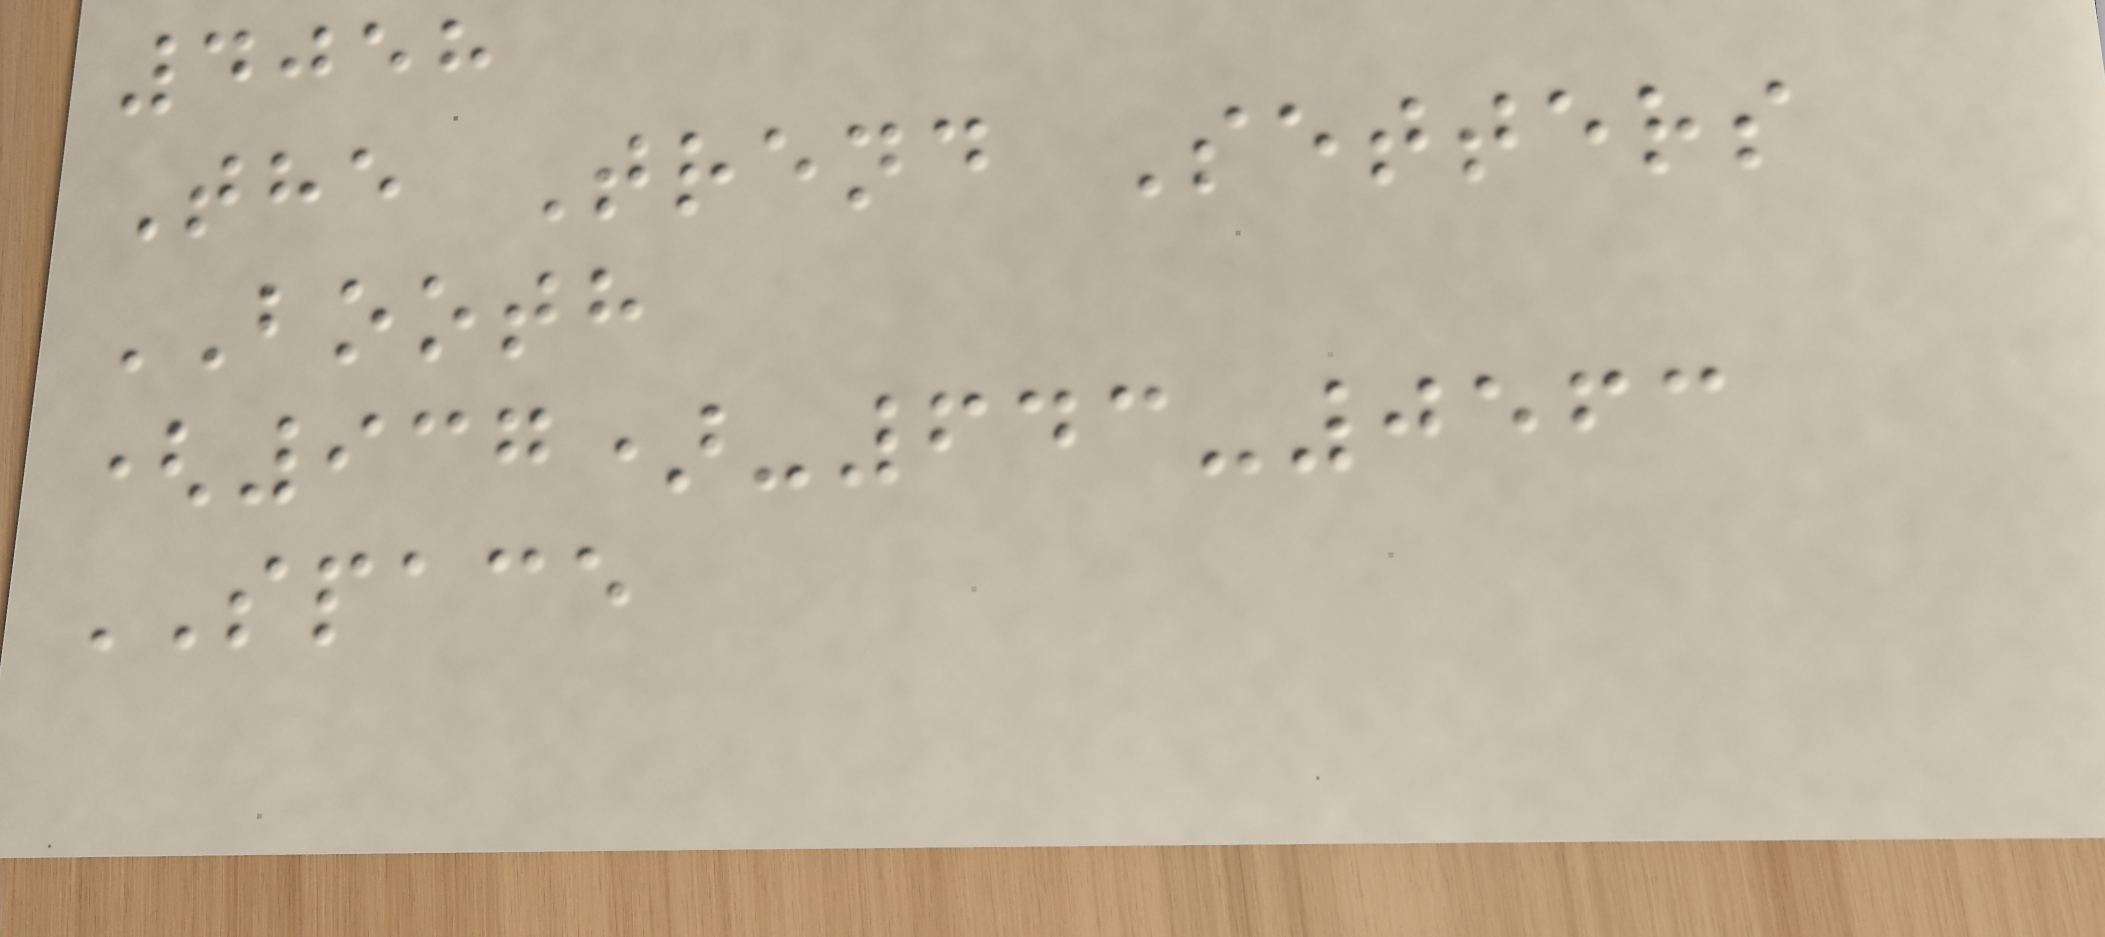4058
The Trend Setters
BOOTH
(937)-643-0563
SPACE
